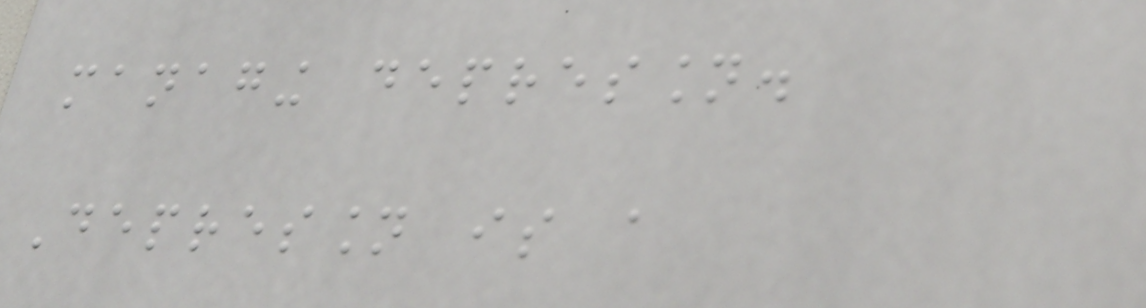managing depression.
Depression is a
